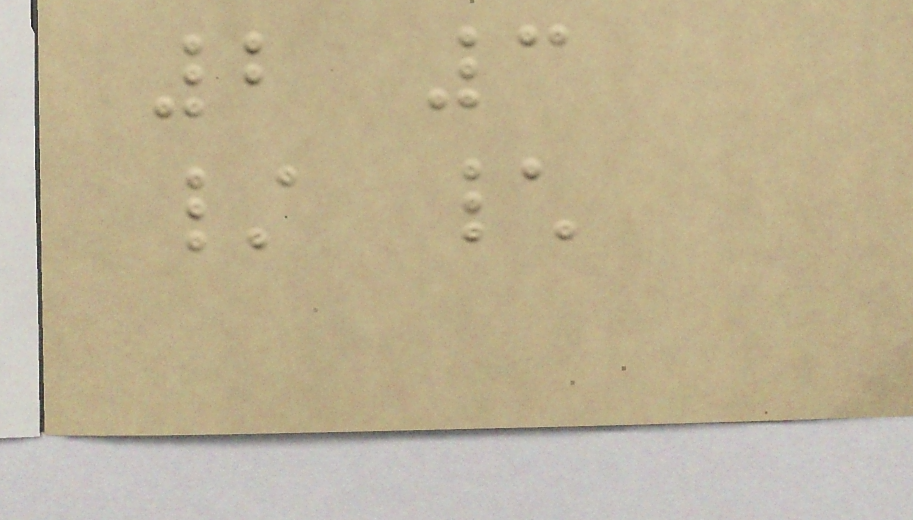2 3
/ \
